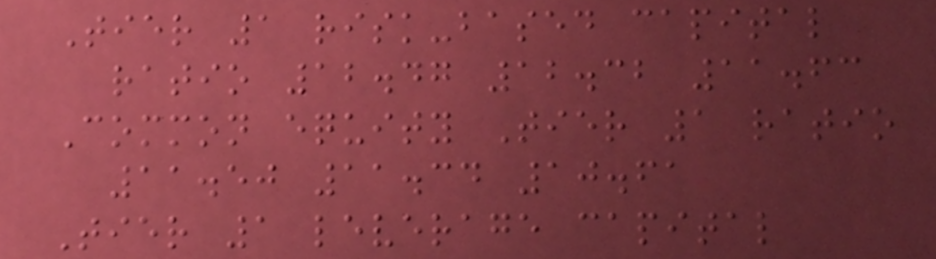Tier 1 risk-based capital
ratio 12.47 12.32 11.63
Common equity Tier 1 ratio
11.50 11.34 10.61
Tier 1 leverage capital
